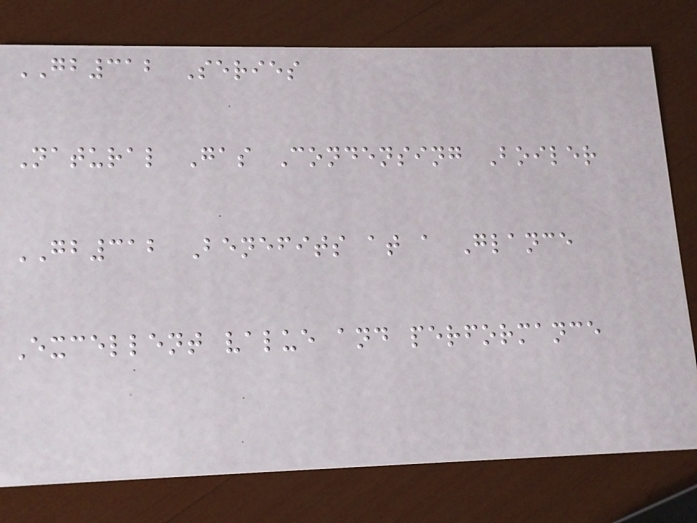GB312 Series
Natural Gas Condensing Boiler
GB312 Benefits at a Glance
Excellent value and performance
